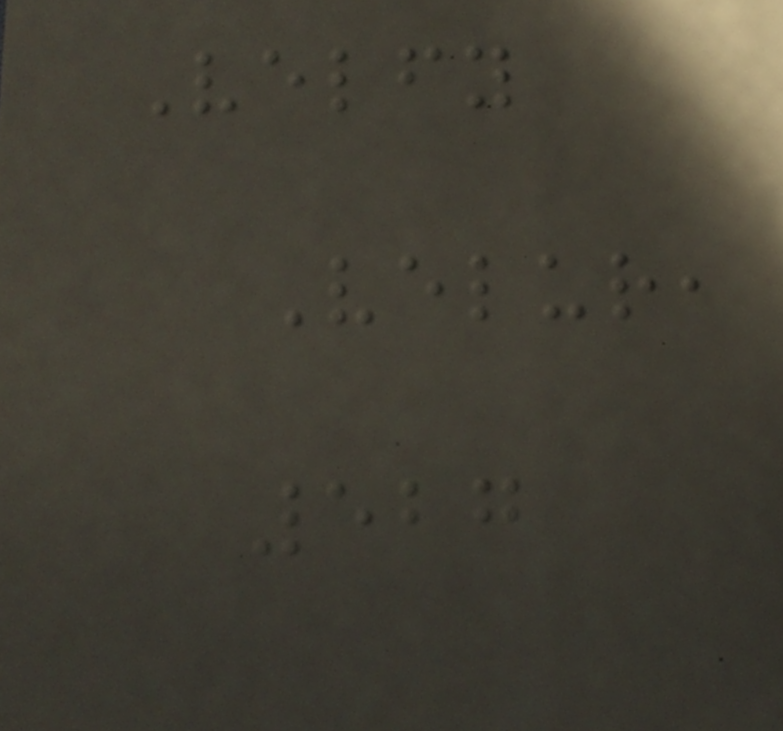Velfy
Velur,
527
